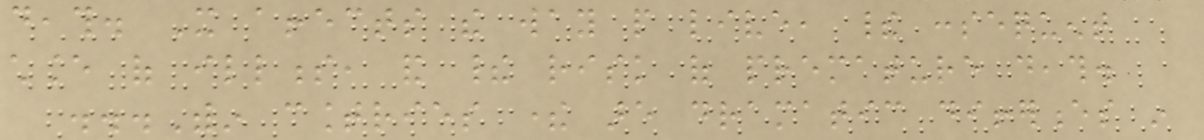death. It affects the way people live, their consequent
chance of illness, and their risk of premature death.
...Within countries there are dramatic differences in
